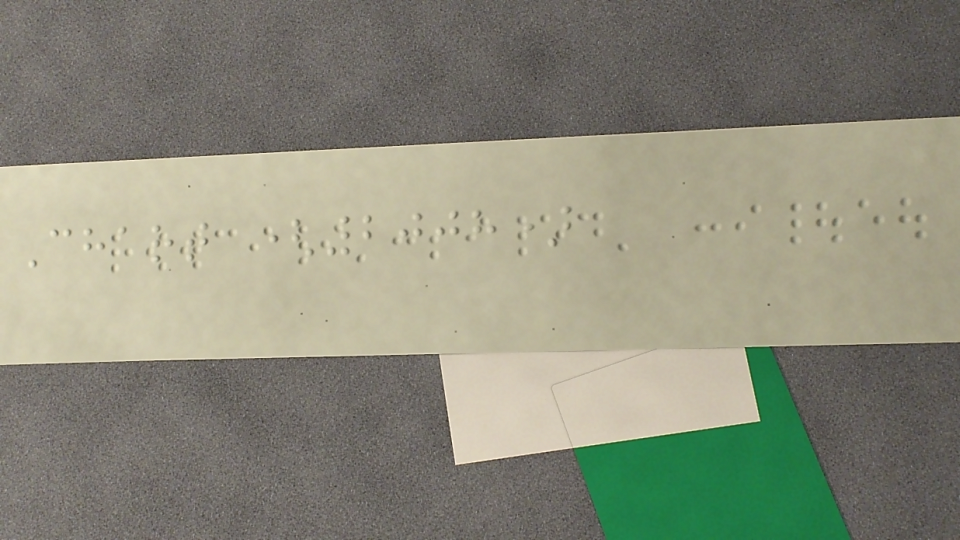Chart (2008)
